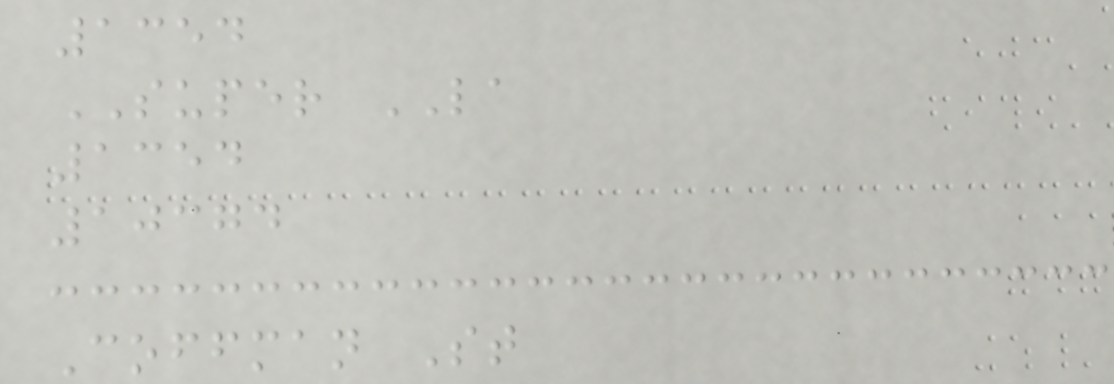1354
SUPER LA
1354
10374
Coffman St
